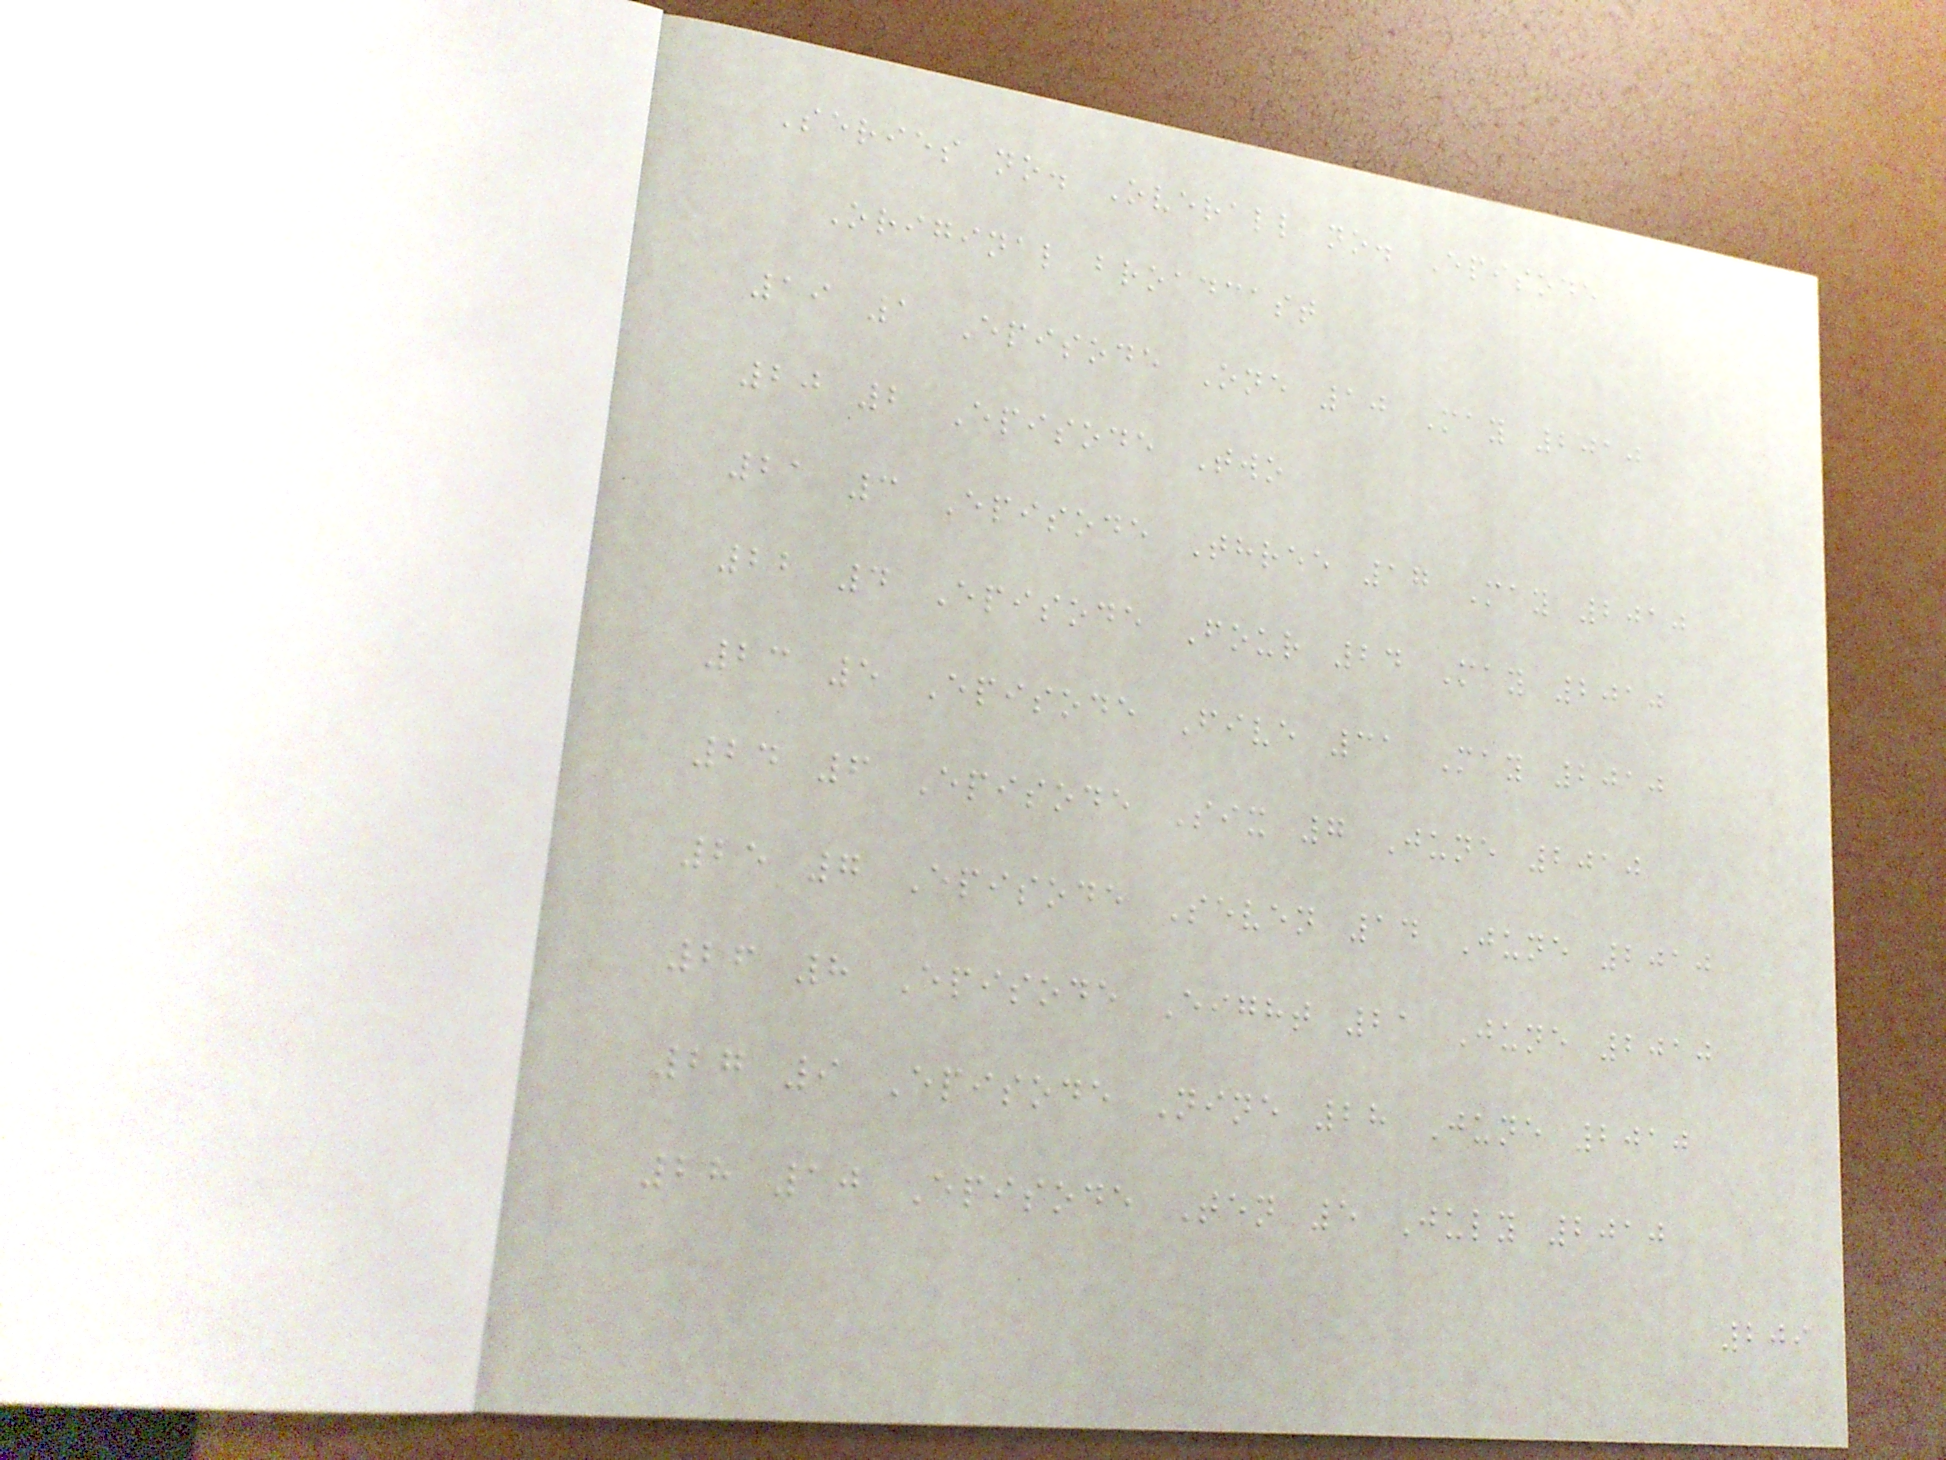Series no. Overall no. Episode
Original broadcast
19 1 Episode One 10 May 2010
20 2 Episode Two
21 3 Episode Three 17 May 2010
22 4 Episode Four 24 May 2010
23 5 Episode Five 31 May 2010
24 6 Episode Six 7 June 2010
25 7 Episode Seven 14 June 2010
26 8 Episode Eight 21 June 2010
27 9 Episode Nine 28 June 2010
28 10 Episode Ten 5 July 2010
209
